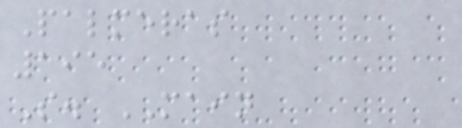Palmeras
195
S. MAIN
